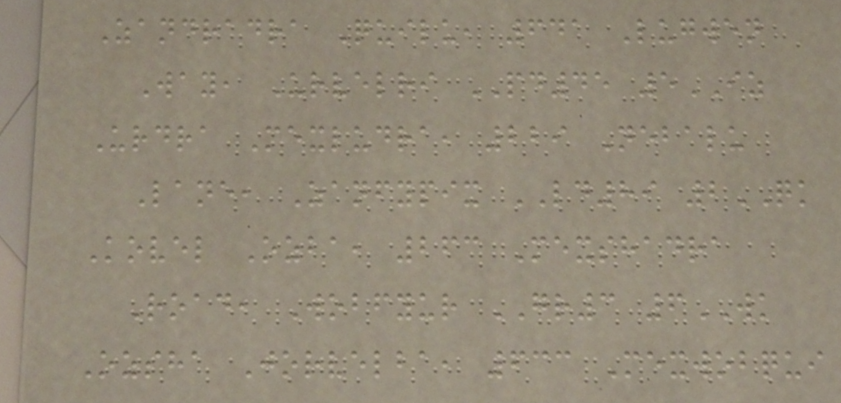Zandradra Quilu, 641 Lugwen
Way, Urvelri PD45 5IZ
Urdra Mexludra, 229 Nebalu
Lane, Zanfypix LD89 2QK
Kovel Ozba, 263 Mexshadra
Road, Wobfyur GR3 6WK
Ozsha Jorvelba, 633 Mexwobqui
